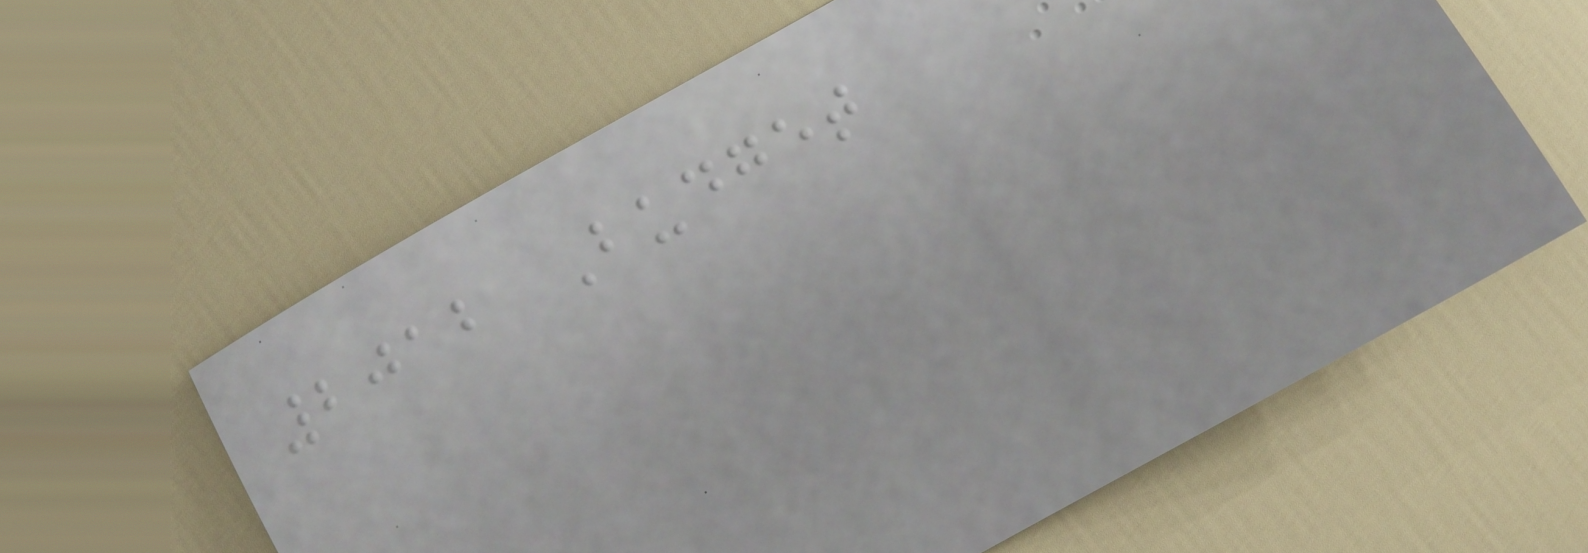2012 Budget
